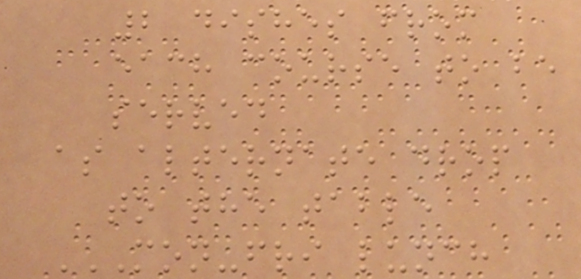2 dishes from
each course to be
served
as alternate drop
to the table
MON-FRI LUNCH
